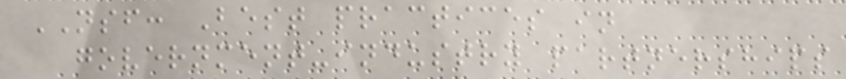NSF: Best practices in
government-industry partnerships
